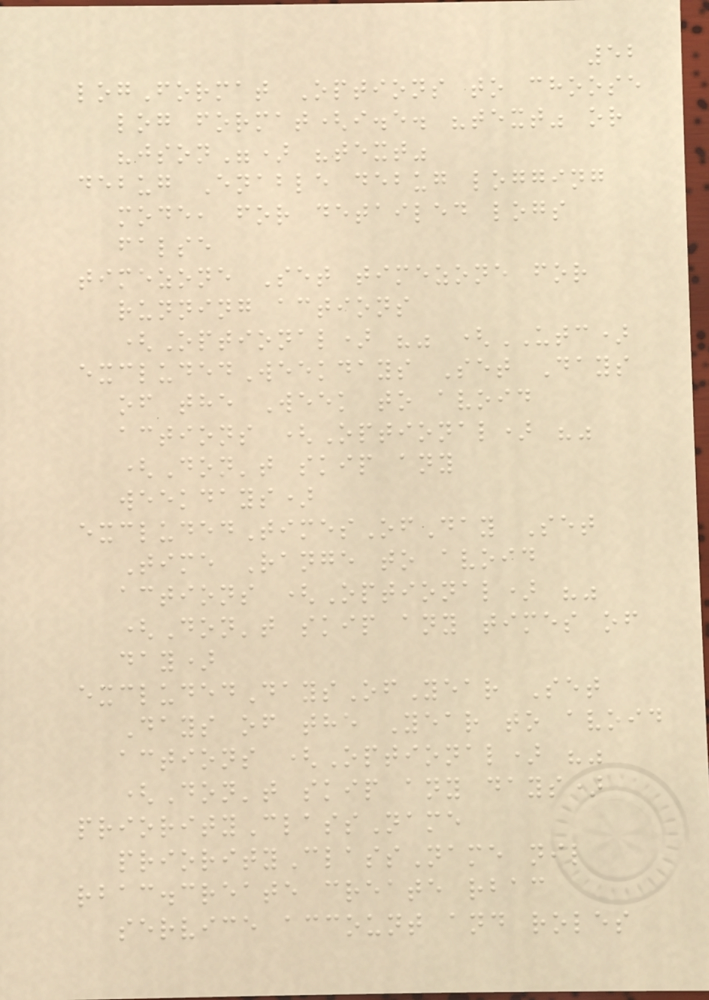52
logFormat Options to choose
log format(i.e. "text" or
"json") "text"
debug Enable debug logging
mode, for detailed logs
false
timezone Set timezone for
running actions
(Optional) "" (UTC)
excludedWeekdays Set Days
of the Week to avoid
actions (Optional) ""
(Don't skip any
weekdays)
excludedTimesOfDay Set
Time Range to avoid
actions (Optional) ""
(Don't skip any times of
day)
excludedDaysOfYear Set
Days of the Year to avoid
actions (Optional) ""
(Don't skip any days)
priorityClassName
priorityClassName nil
rbac.create create rbac
service account and roles
